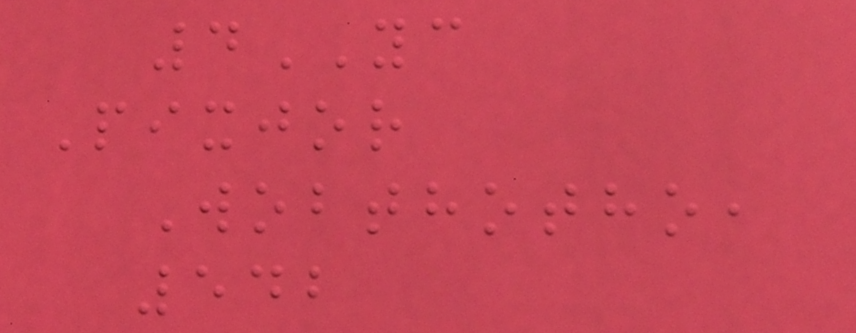4YC
Pixjor
Wobthotho,
542
